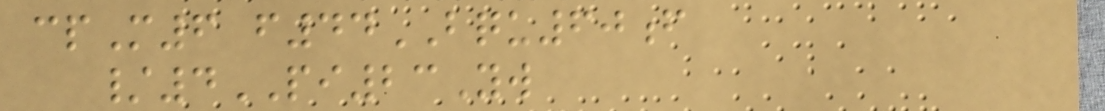cpM6 f44BQU60f
/4PI23Yw
